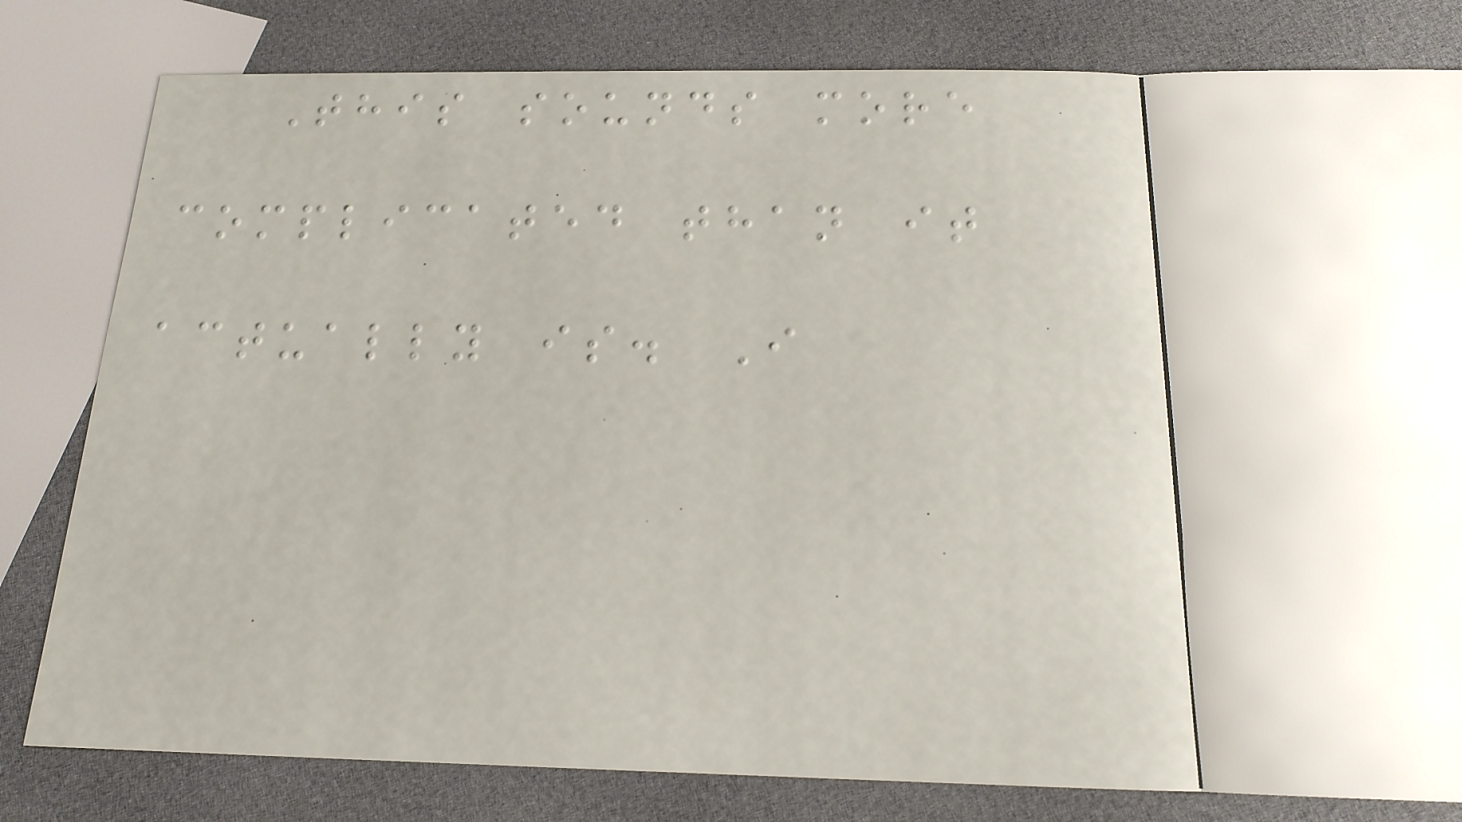This sounds more
complicated than it
actually is. I
